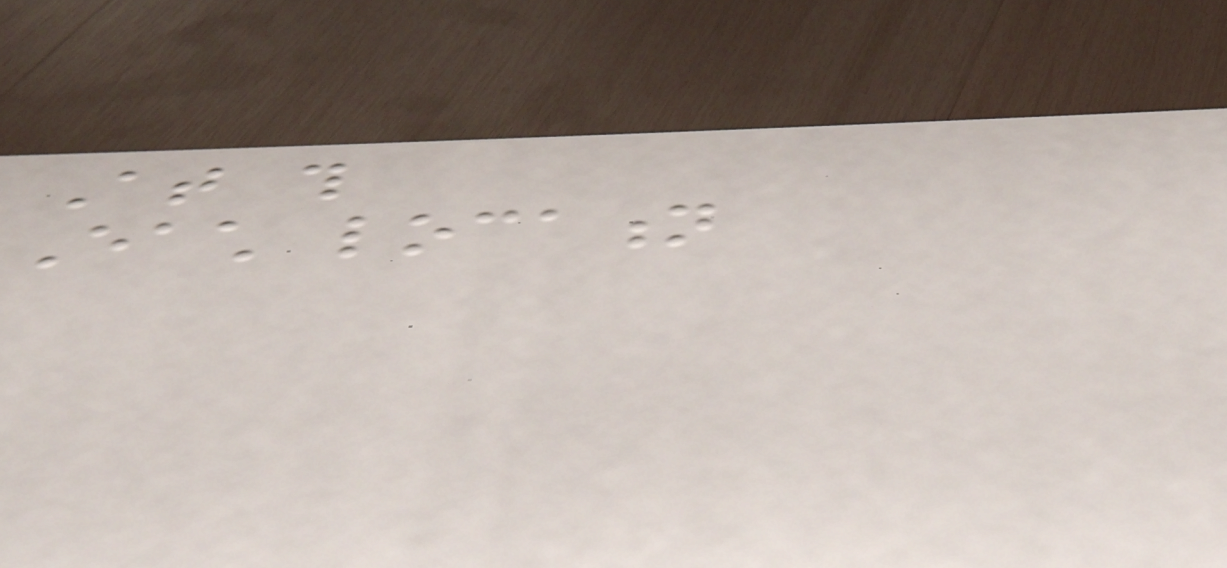At this
Each location
